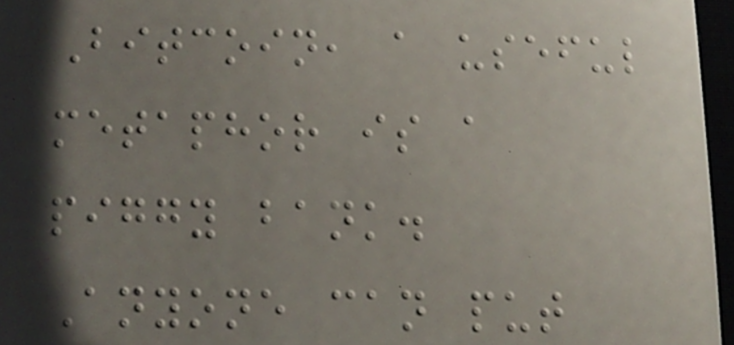Bitcoin, a useful
metaphor is a
piggy bank.
Anyone can put
